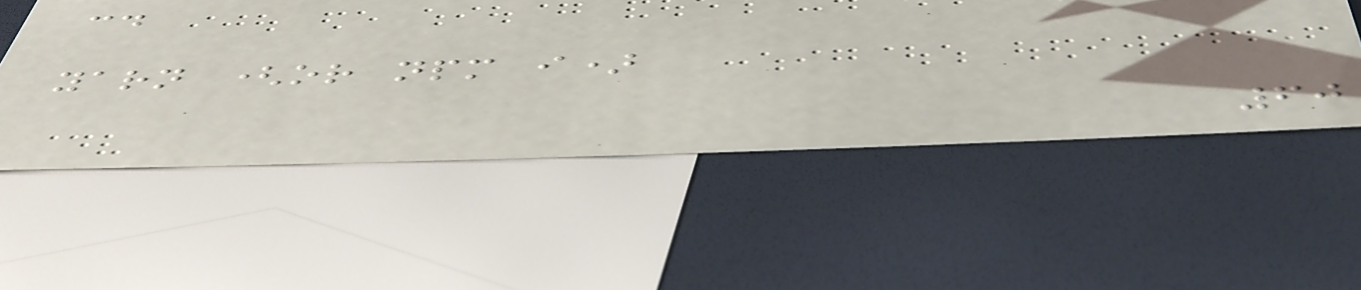cd
yarn (or npm i)
60
